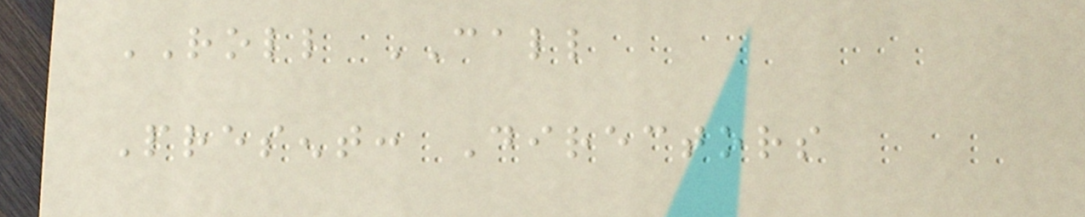ROLL CALL
Present: Directors
